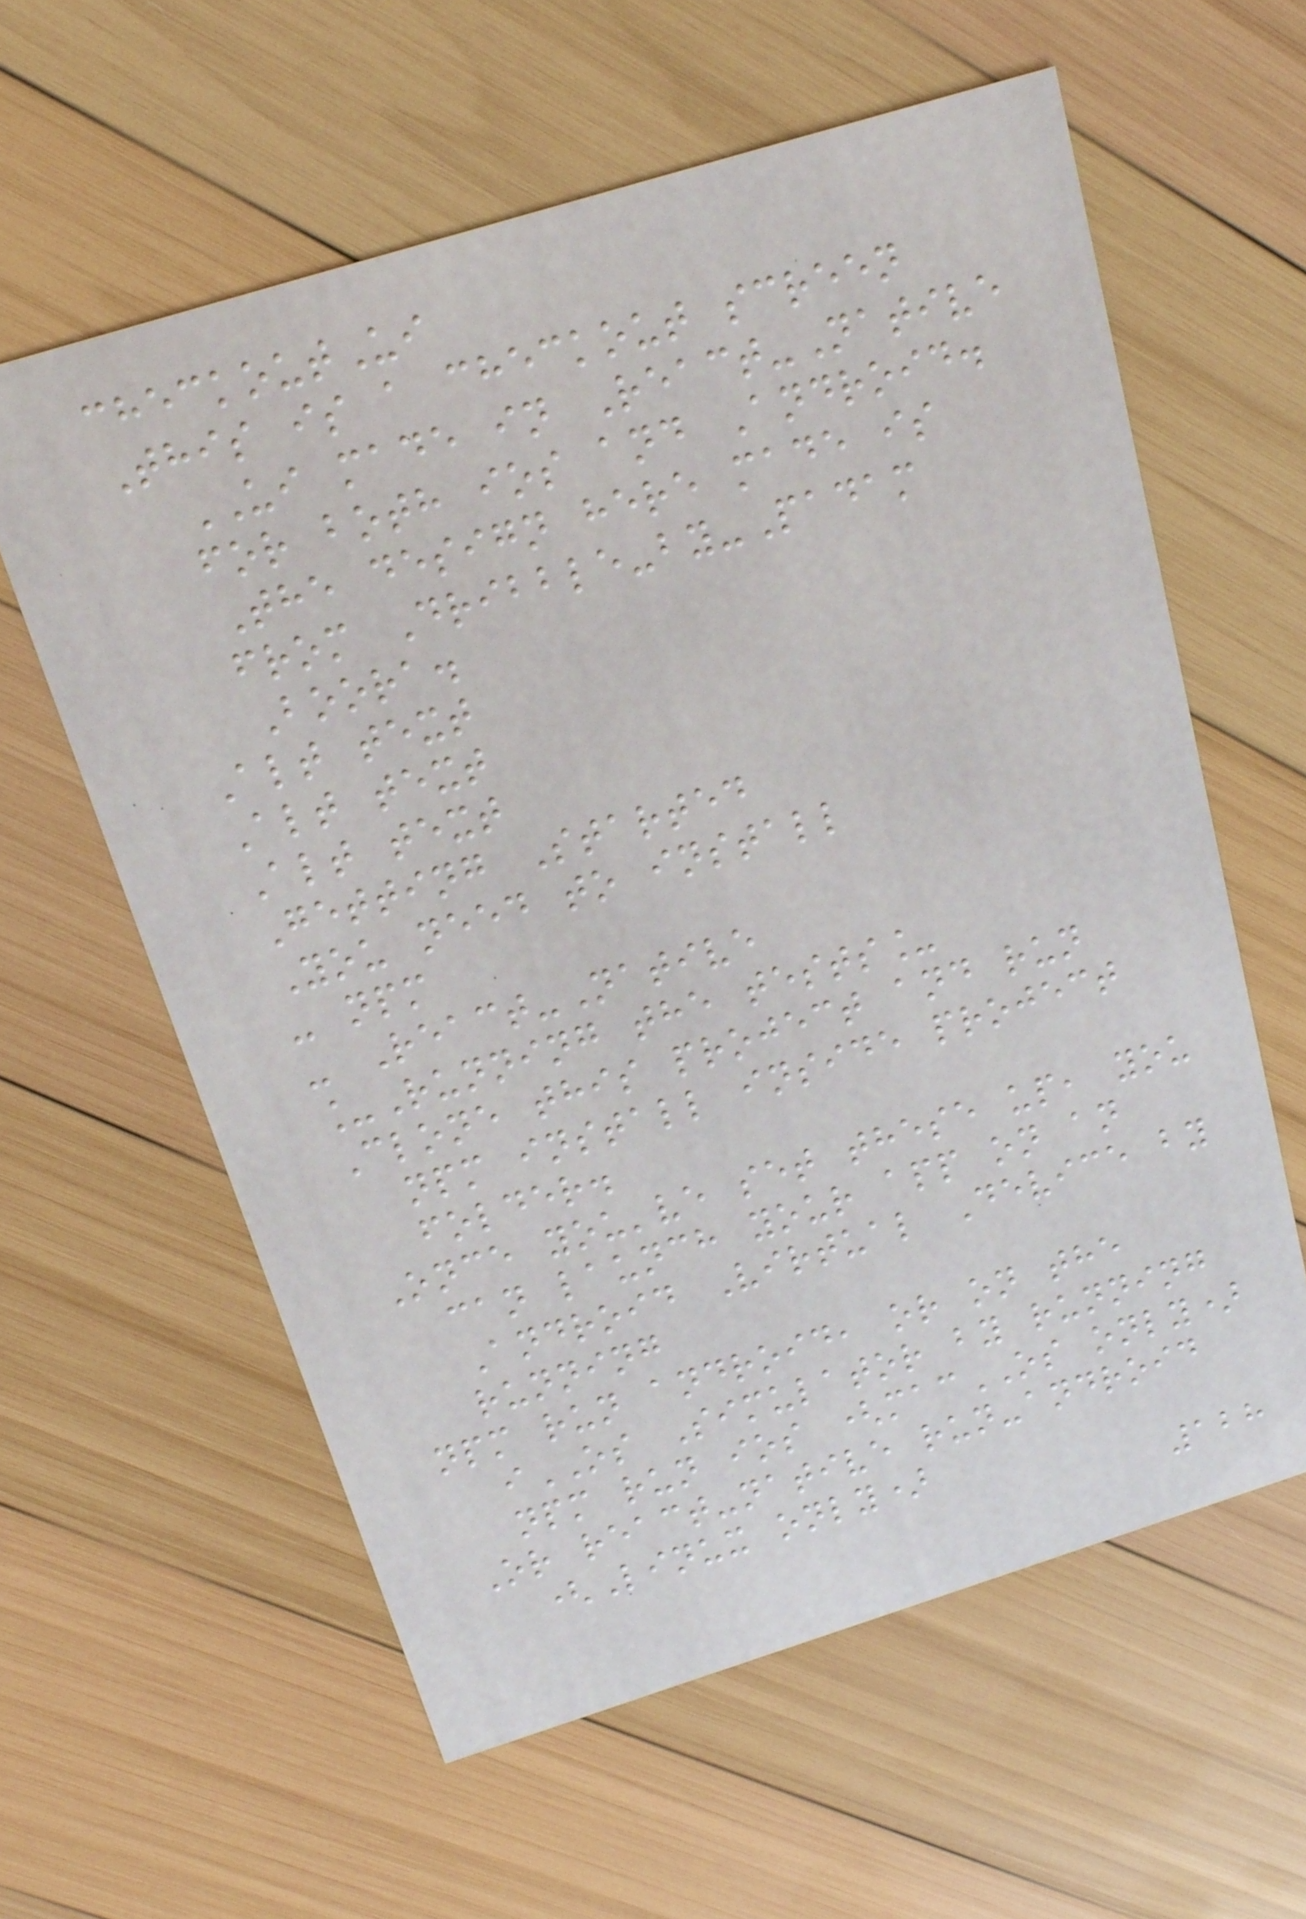checkoutUi
This is a checkout screen
UI made in React-Native
for both ios and Android.
The design here made is
from Dribble-by-Padam
Boora.
Alt text
Alt text
Alt text
Getting Started
You need to install
- npm
- React-Native
_Running the tests_
Clone this project and run
npm install inside project
folder.
Once you've set these up, you
can launch your app on an
Android Virtual Device by
running
npm run android, or on the
iOS Simulator by running
npm run ios (macOS only)
Or react-native run-android
(Linux only)
128
